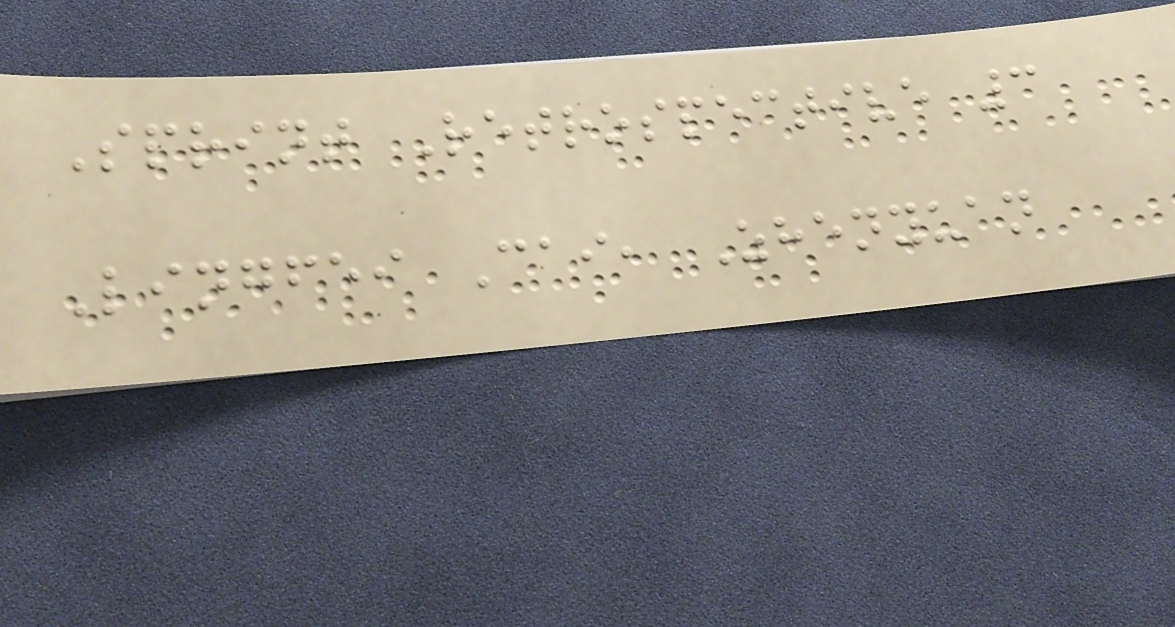Sprint Retrospective 3
Lingfei Cai, Zhenyuan
